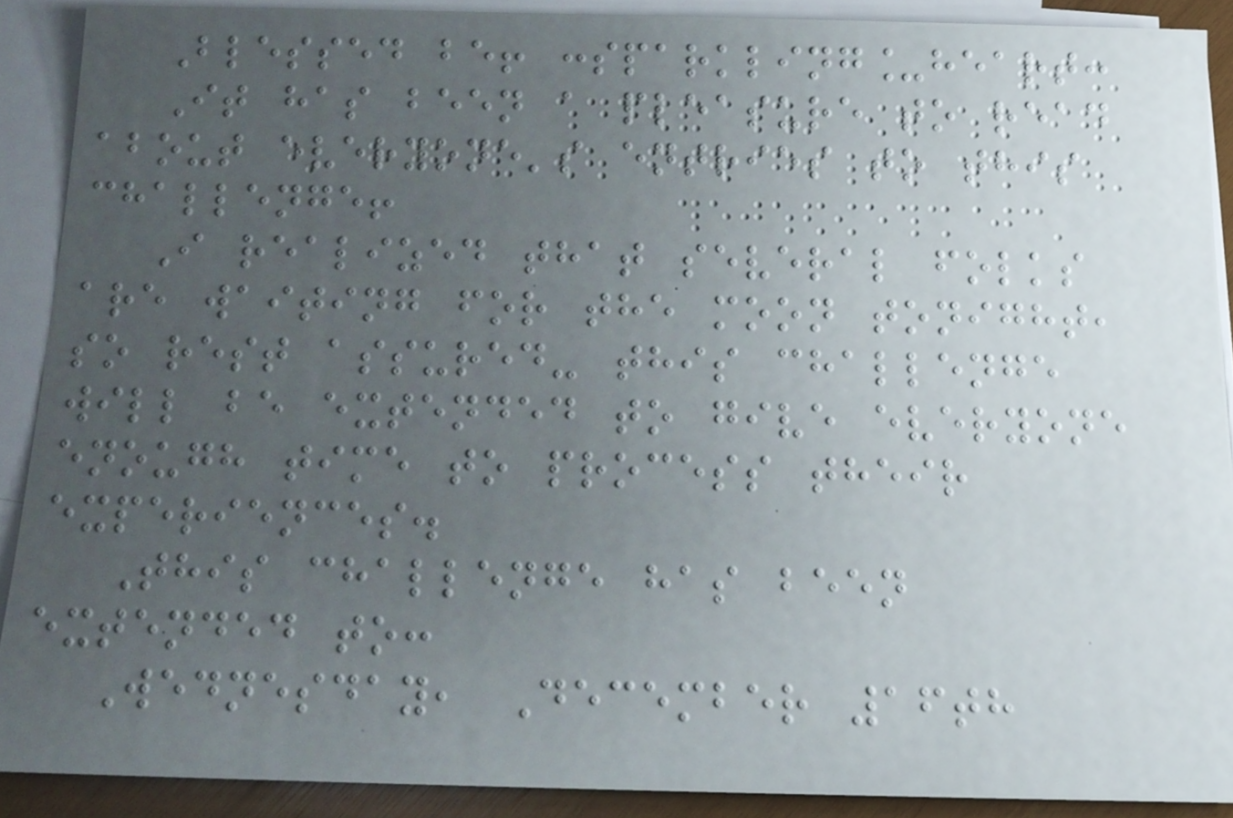Blessed be! :sparkling_heart:
It has been a pleasure to read
about everyone's entries to this
challenge!
I realized that several folks
are waiting for the moon tonight,
so rest assured- this challenge
will be extended to give everyone
enough time to process their
experiences.
This challenge has been
extended to:
Wednesday, December 16th
